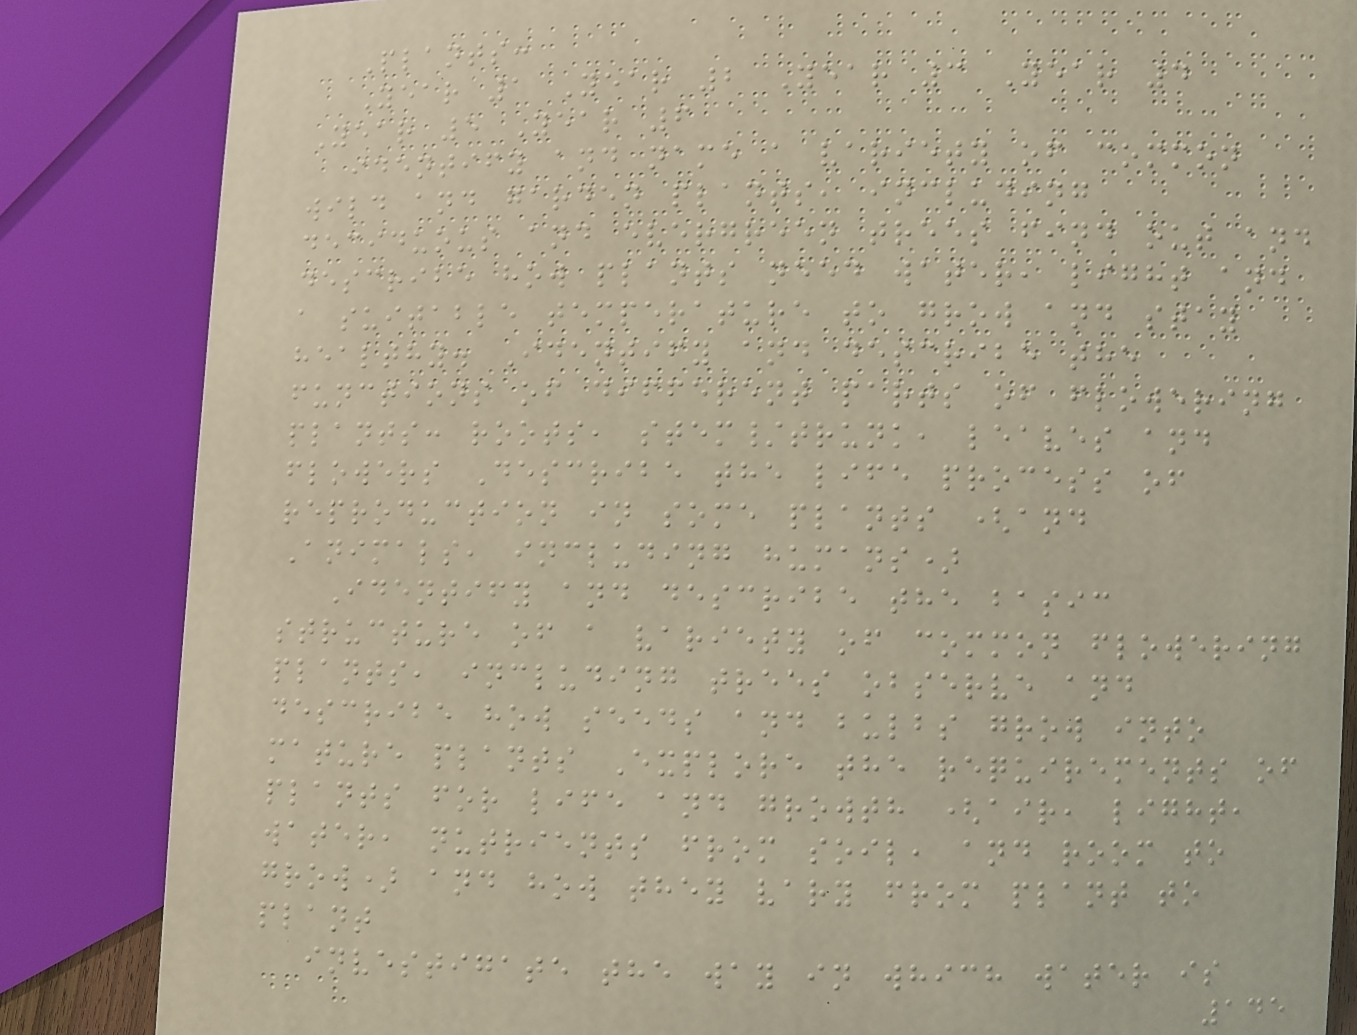Plants:
Year 1 Year 2 Year 3 Year 4
Year 5 Year 6
identify and name a variety of common
wild and garden plants, including
deciduous and evergreen trees find out and
describe how plants need water, light and
a suitable temperature to grow and stay
healthy. Identify and describe the
functions of different parts of flowering
plants: roots, stem/trunk, leaves and
flowers Describe the life process of
reproduction in some plants (and
Animals, including humans)
Identify and describe the basic
structure of a variety of common flowering
plants, including trees observe and
describe how seeds and bulbs grow into
mature plants Explore the requirements of
plants for life and growth (air, light,
water, nutrients from soil, and room to
grow) and how they vary from plant to
plant
investigate the way in which water is
145
